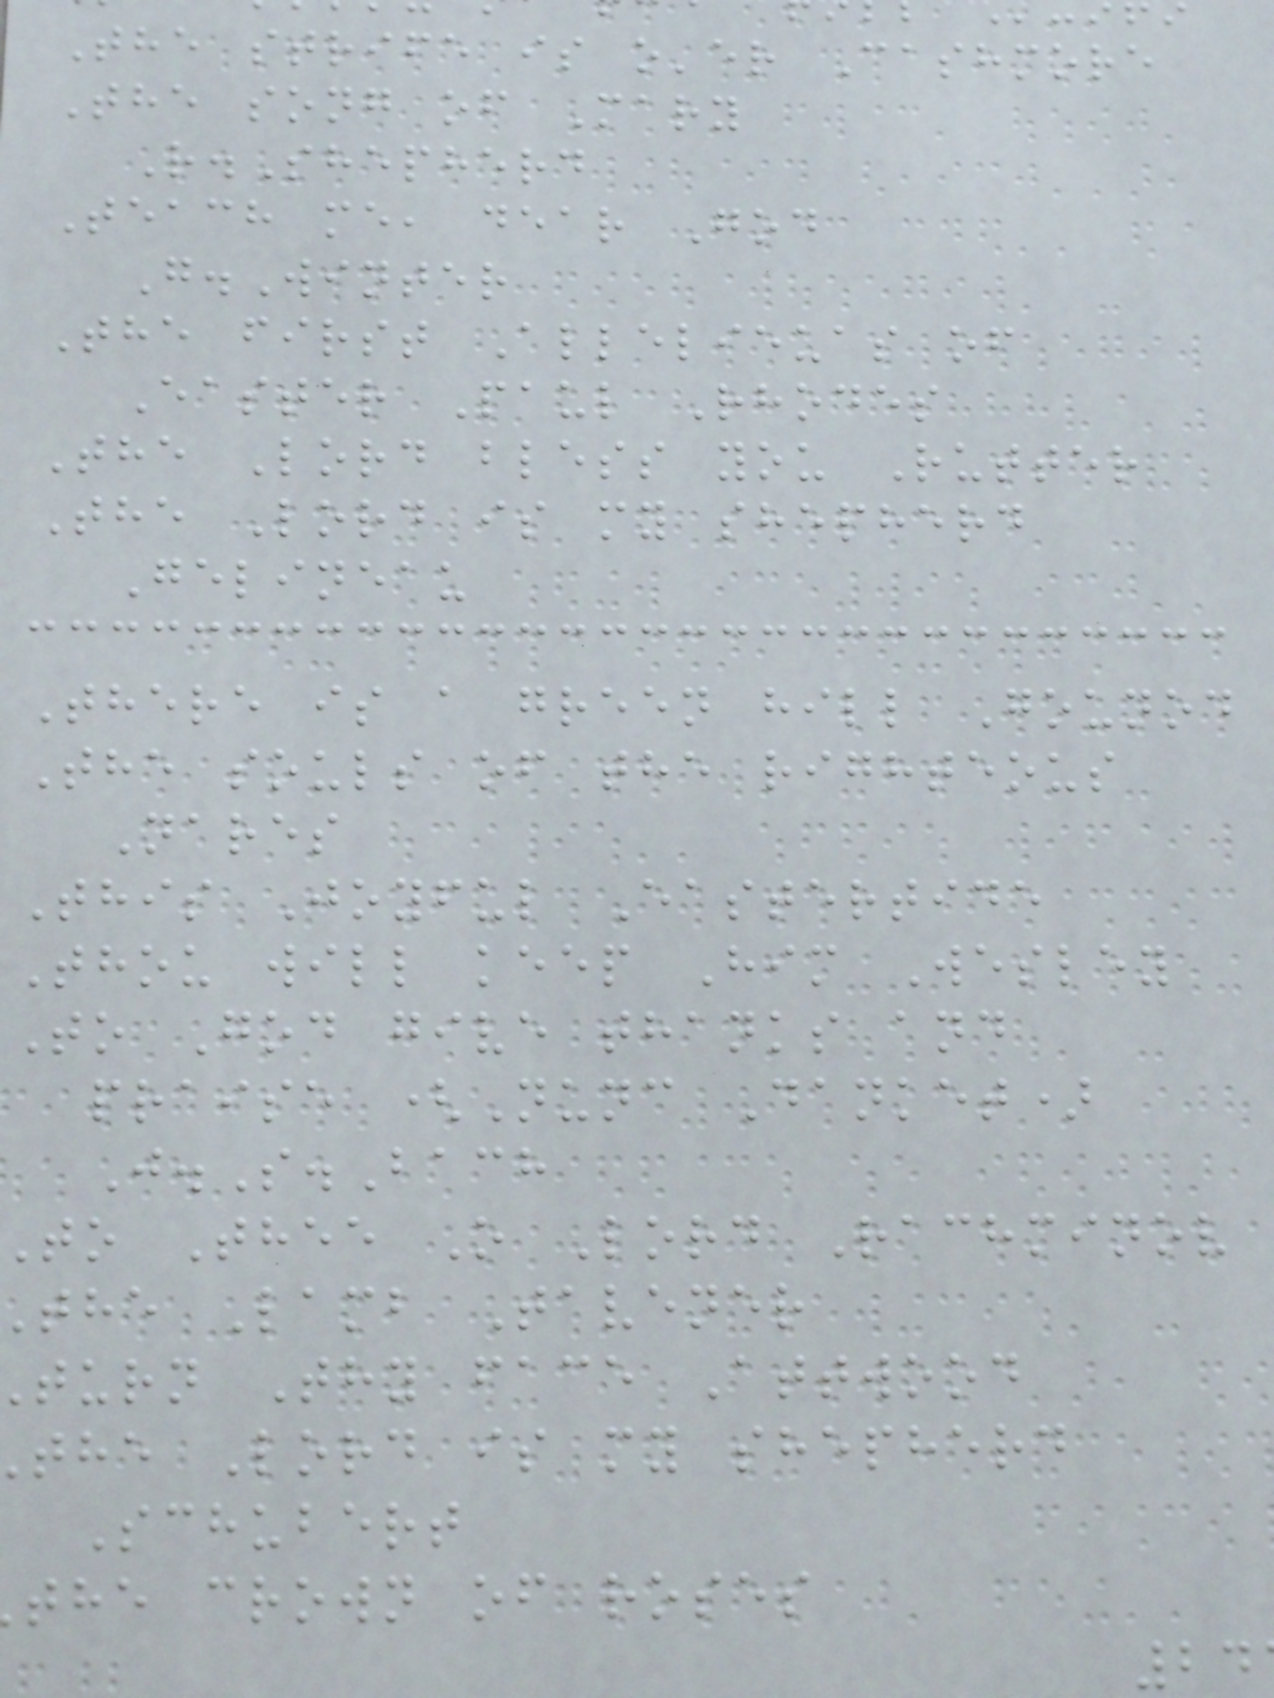The strife is o'er Cashmore
The song of Mary
R.Shepherd
Teach me, dear God
G.Winter
The first Allelieuas of
Easter Paul Rhodes
The Lord bless you Rutter
The Lord is my shepherd
Gelineau
There is a green hill Gounod
The souls of the righteous
Nares
This Joyful Eastertide
Thou will keep Him Wesley
To God give thanks and
praise (Nunc Danket)
J.S.Bach
to Thee O Lord Rachminov
the Lamb Tavener
turn Thy face Attwood
the Lord is my shepherd
Schubert
the crown of roses
